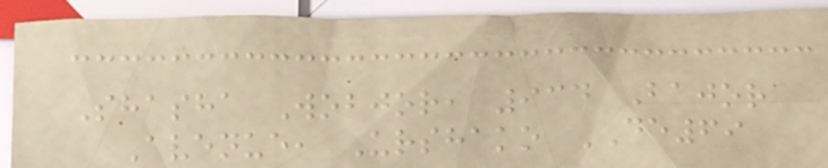Shasha Wobjor, 934 Bajor
Avenue, Urshako DE69
